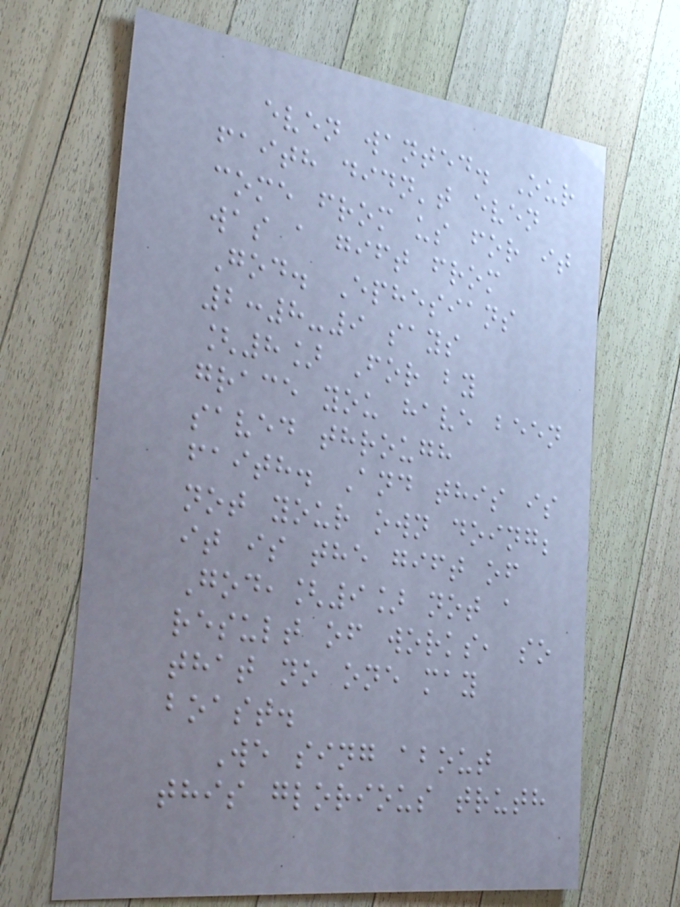even wanted. Our
faith didn't even
come from us for it
was a gift from
God. Ephesians
2:8-9 says
[8] For by
grace you have been
saved through
faith. And this is
not your own doing;
it is the gift of
God,[9] not a
result of works, so
that no one may
boast.
We sing about
this glorious truth
